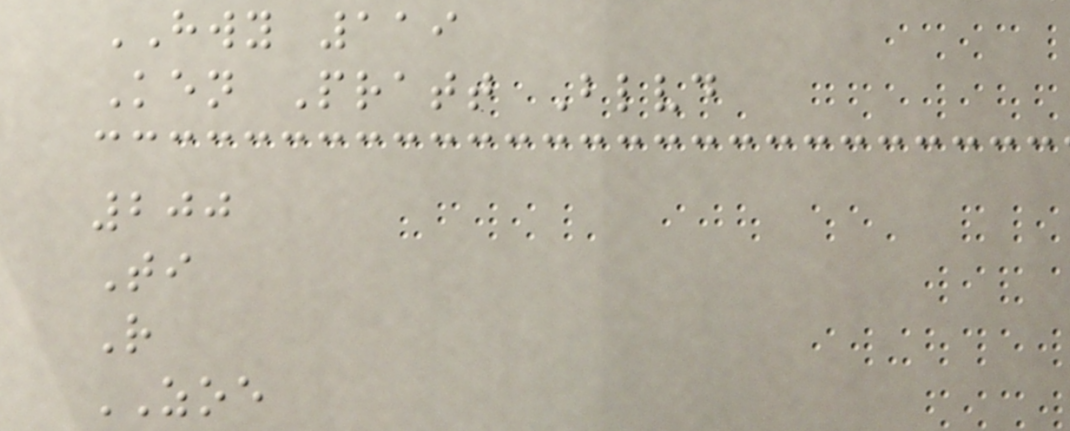HWY 119
Ken Pratt Blvd
200
Ti
R
ZOE
